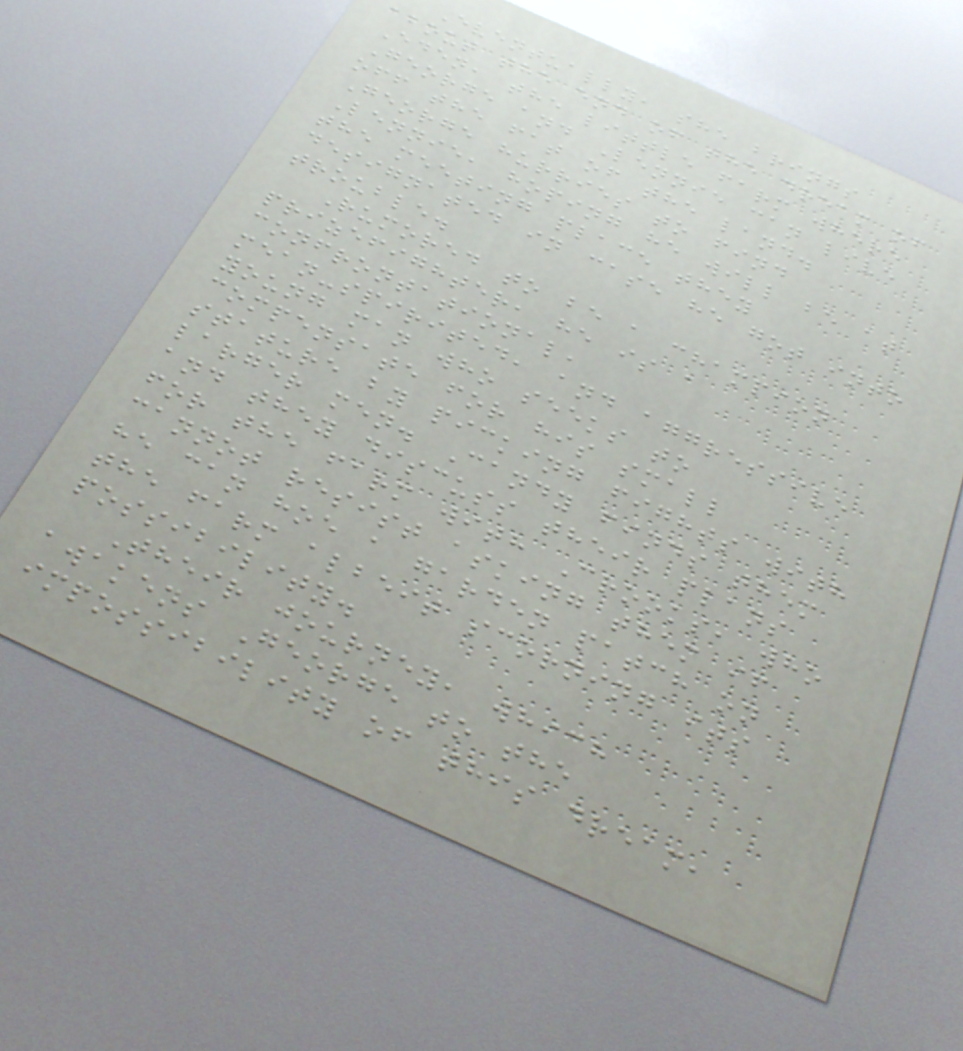Eventually, she brings
about the end of the dream of
Eden, the little farm where
George and Lennie can live
off the fat of the land.
George hurries to find
Lennie, hoping he will be at
the meeting place they
designated in case he got into
trouble.
Rumored to be a champion
prizefighter, he is a
confrontational,
mean-spirited, and aggressive
young man who seeks to
compensate for his small
stature by picking fights with
larger men. Candy finds them
and they discuss their plans
for the farm with Crooks, who
cannot resist asking them if
he can hoe a garden patch on
the farm albeit scorning its
possibility.
Their journey, which
awakens George to the
impossibility of this dream,
